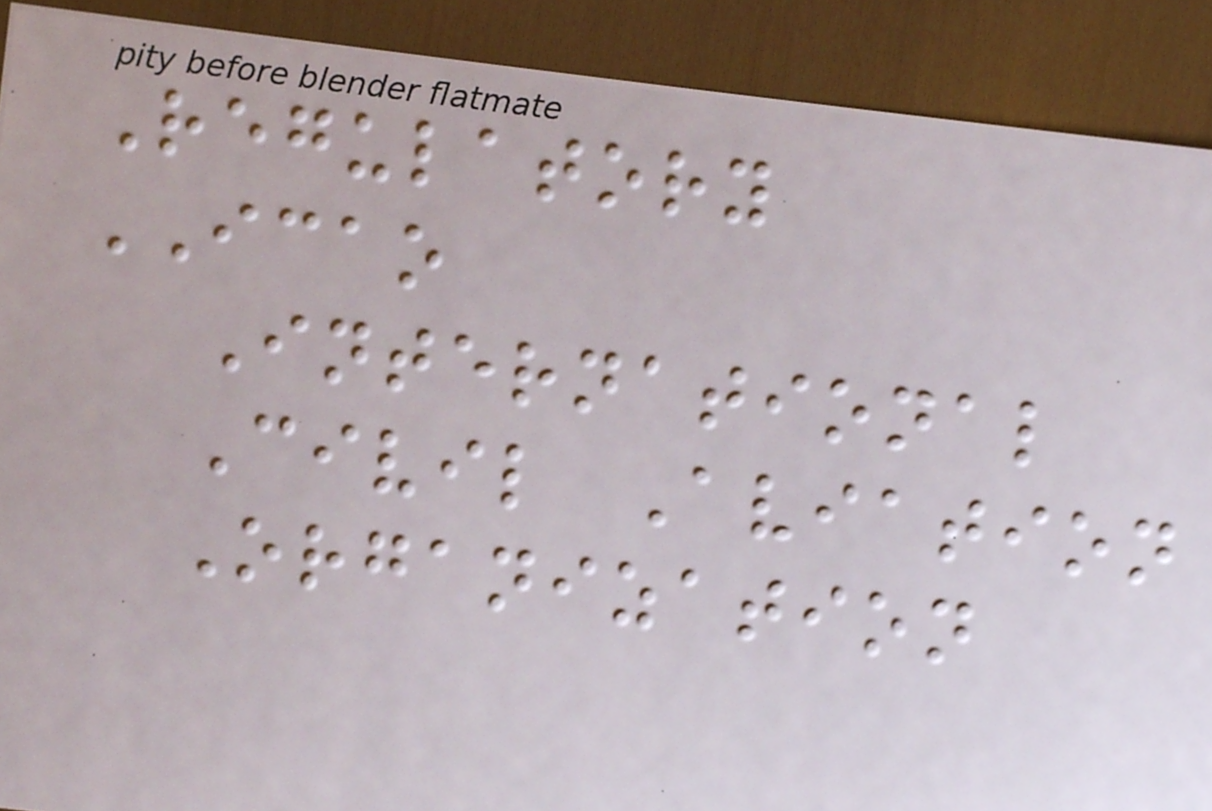Regulatory
ICAO
International
Civil Aviation
Organization
